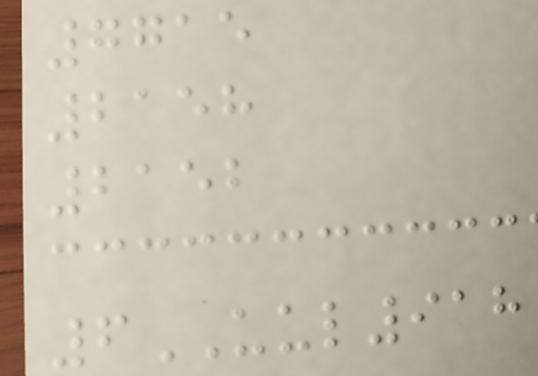7715
2158
2152
6UUL918
